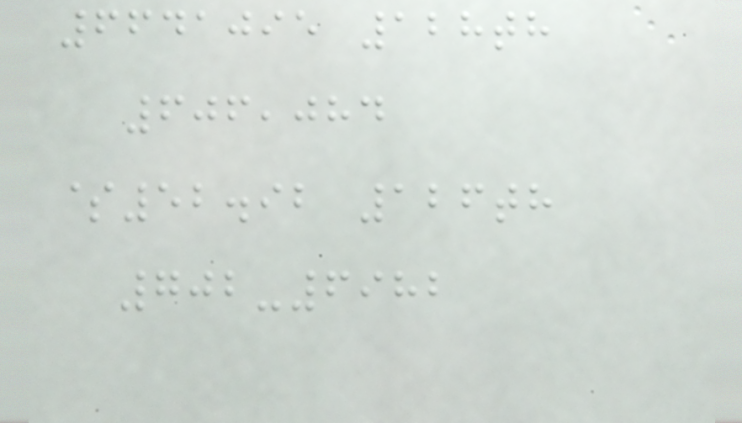6641095 128th
606,084
$52.92 126th
702-6982
